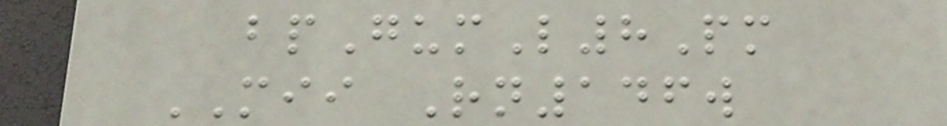bpGumL8Pm
MII Rn146w
